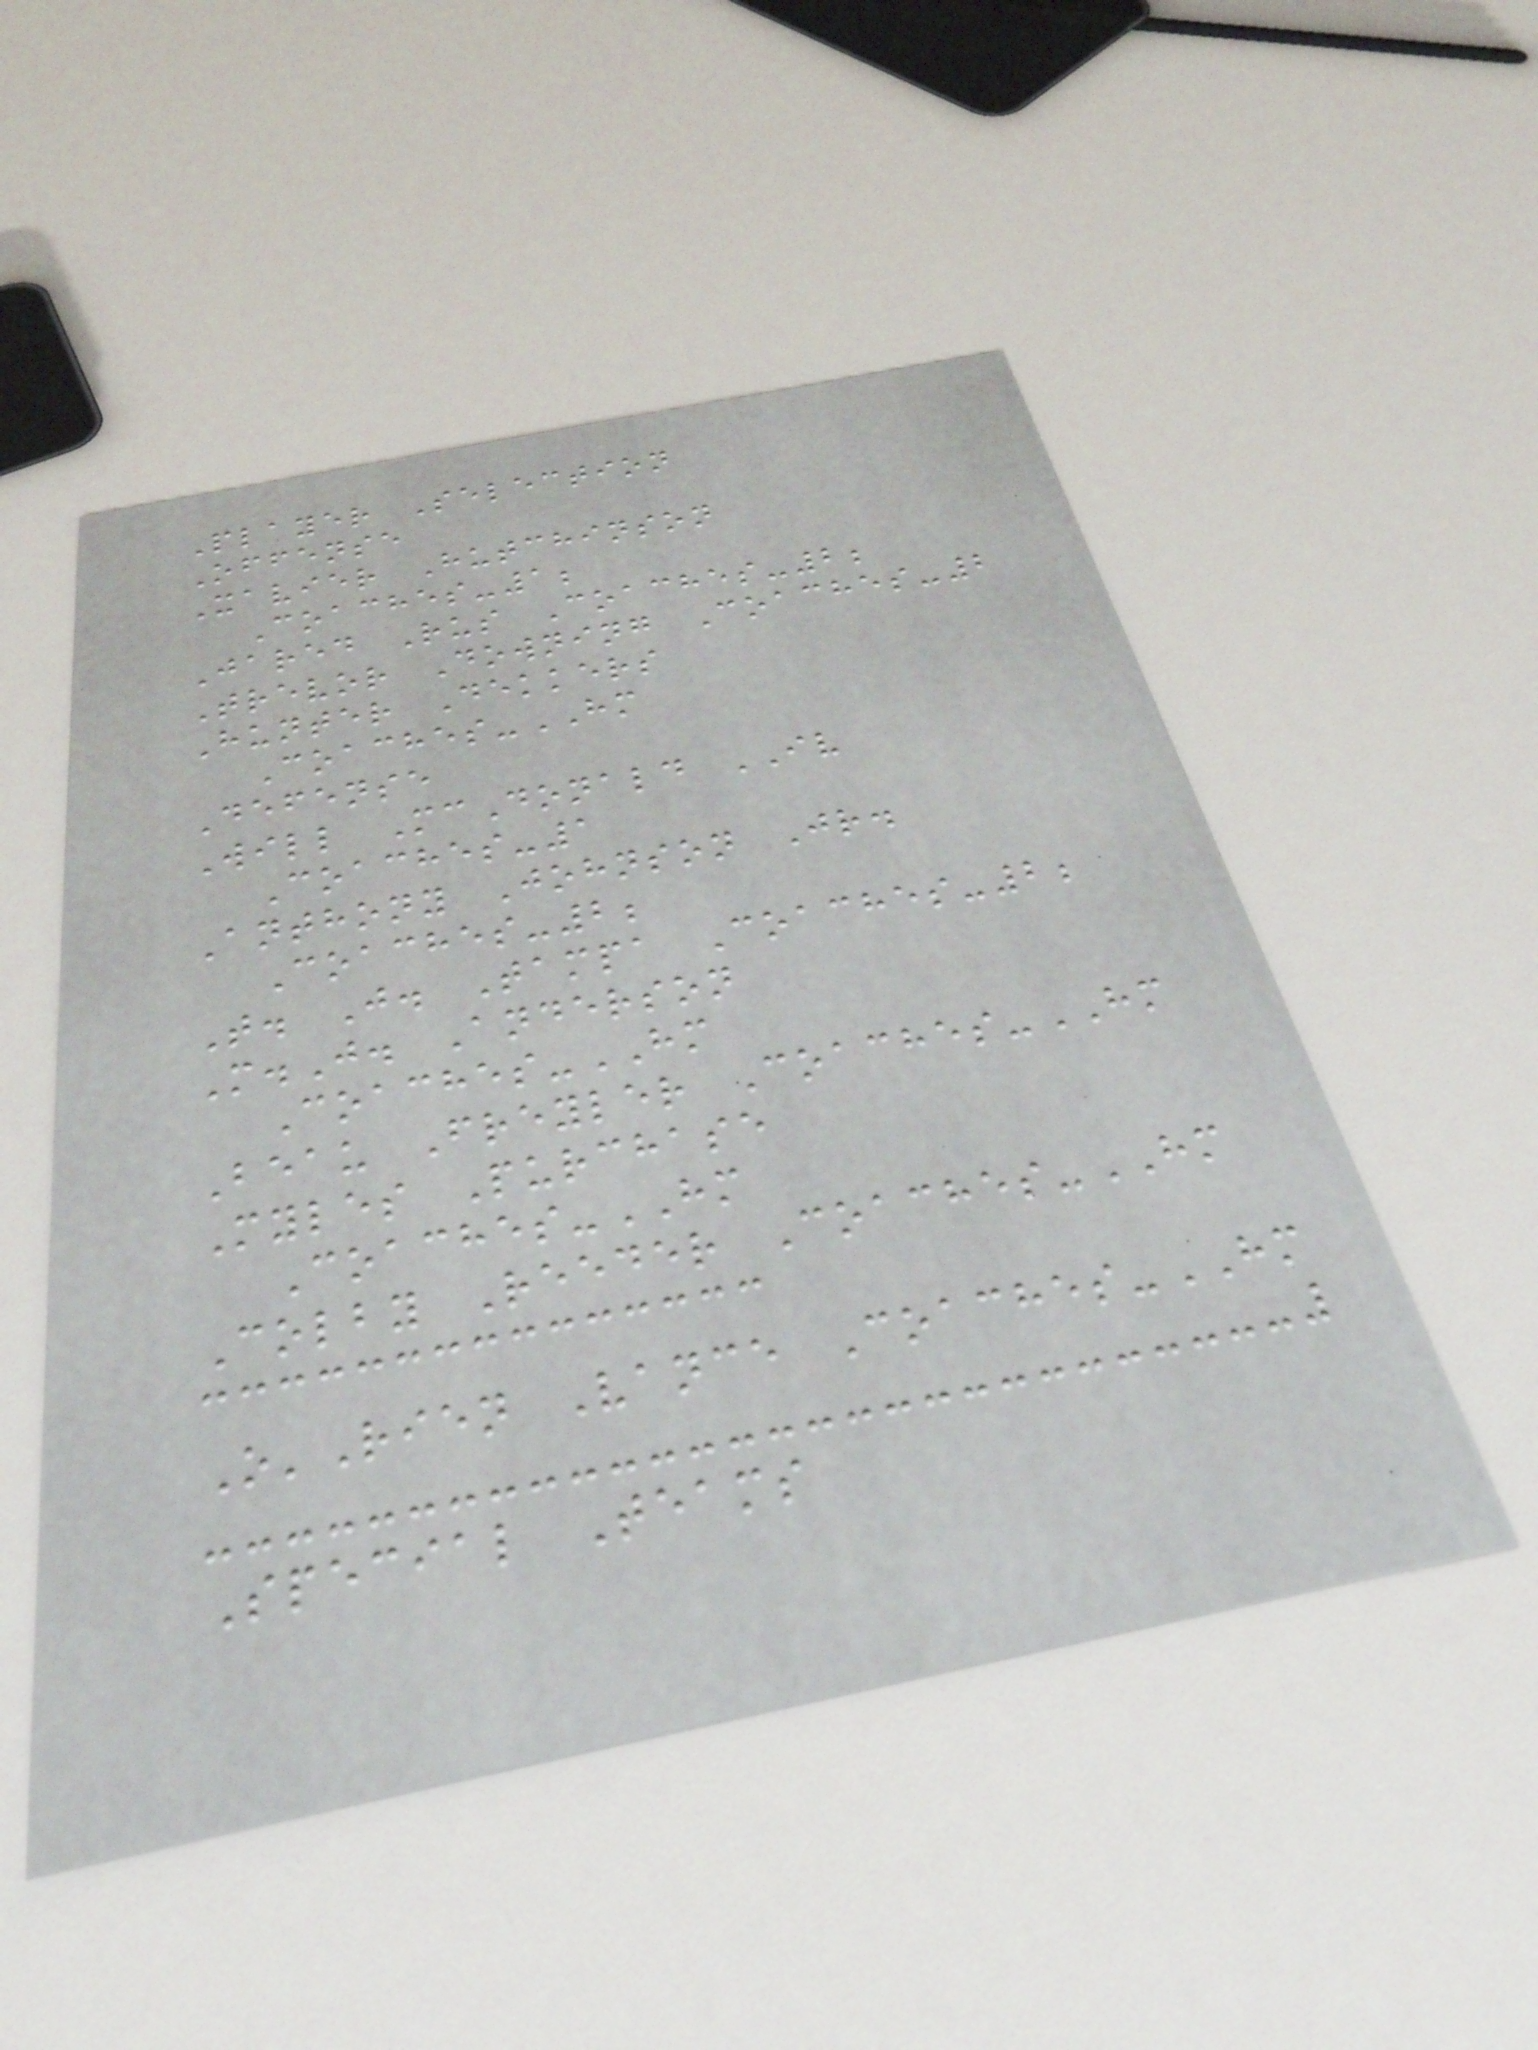Player Selection
Offense
Xavier Hutchinson
Coaches-1;
Jared Rus Coaches-2;
Trevor Downing Coaches-2
Hunter Dekkers
Coaches-HM
Defense
Will McDonald IV
Coaches-1
Anthony Johnson Jr.
Coaches-2;
T. J. Tampa Coaches-2;
M.J. Anderson
Coaches-HM
Beau Freyler Coaches-HM
Myles Purchase
Coaches-HM
Colby Reeder Coaches-HM
O'Rien Vance Coaches-HM
Special Teams
